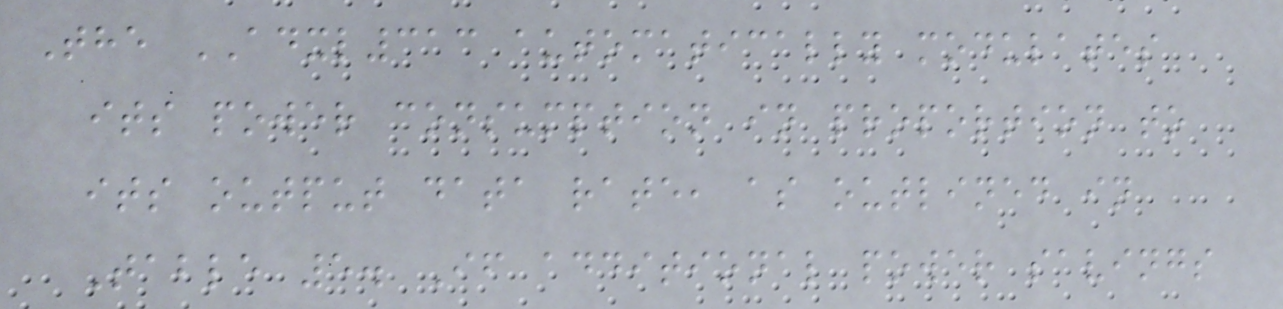The ADXL313 automatically modulates
its power consumption in proportion to
its output data rate, as outlined in
Table 5. If additional power savings
